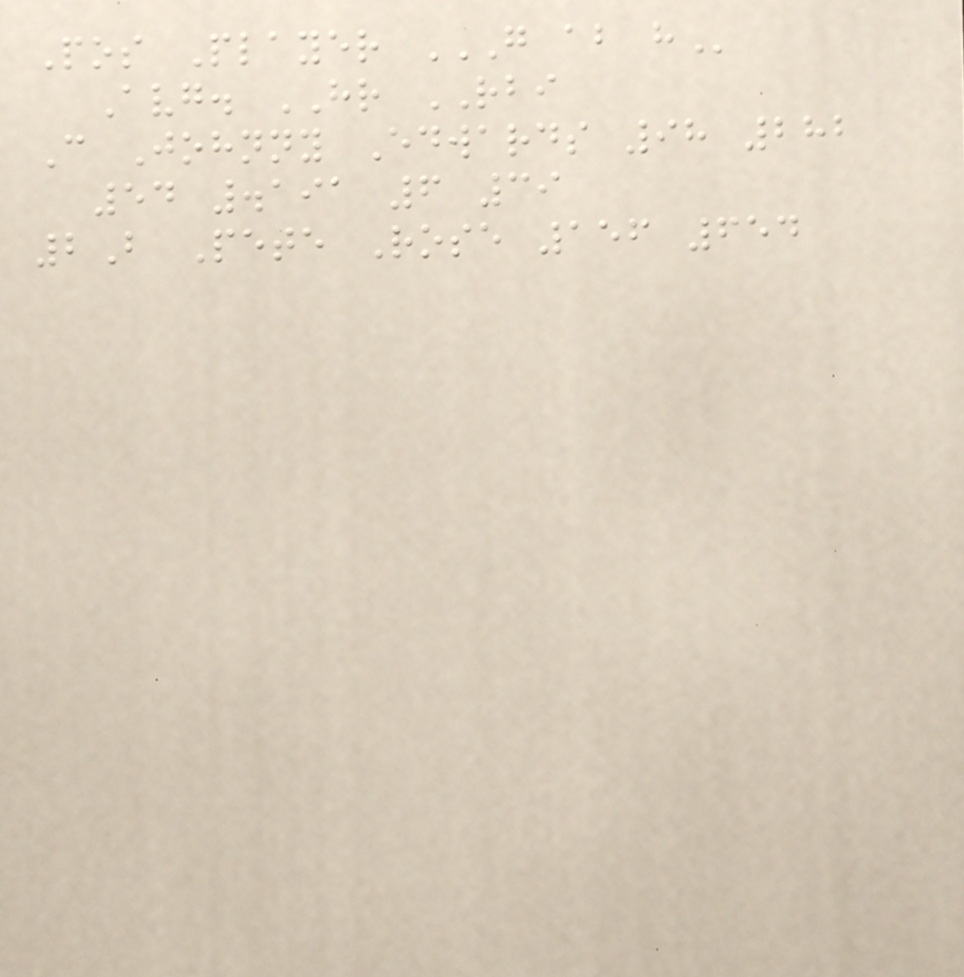Pos Player G AB H
Avg. HR RBI
C Johnny Edwards 98 282
54 .191 6 39
2B Pete Rose 156 654
